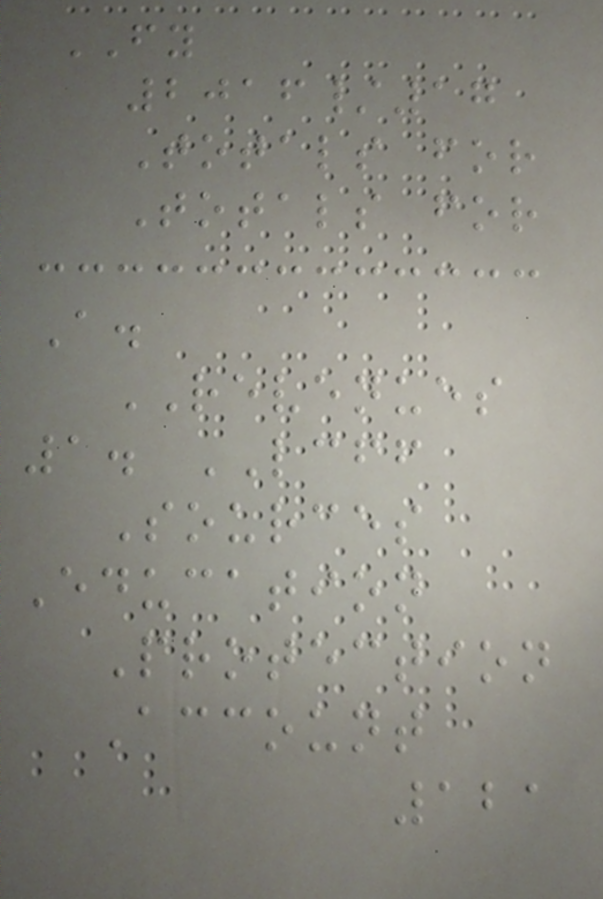FY
2016/17
Totals for
Totals for
A.
REVENUES
1. LCFF
Sources
Education
Protection
Account
121
